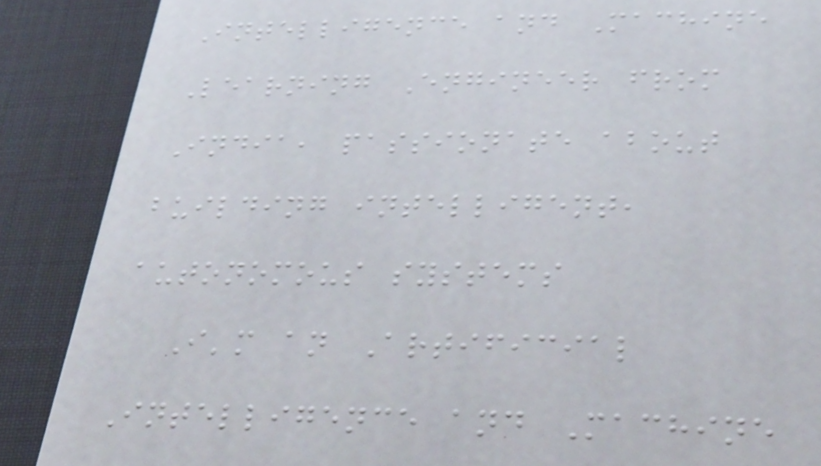Intelligence and Machine
Learning Engineer from
India, passionate about
building intelligent,
autonomous systems
I'm an Artificial
Intelligence and Machine
